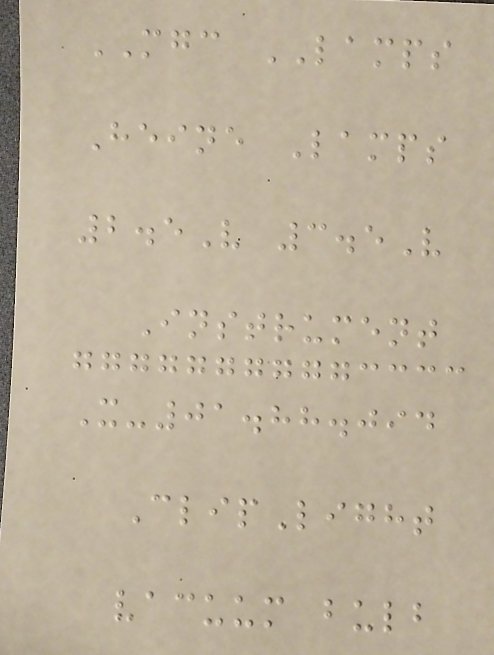MGC LAMPS
Heine Lamps
2.5V 3.5V
Instrument
X-01.88.094
ClipLight
vacuum bulb
